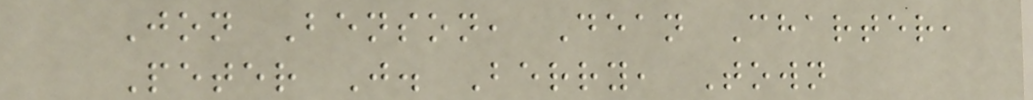Jon Benson, Dean Charter,
Peter J. Berry, Town
